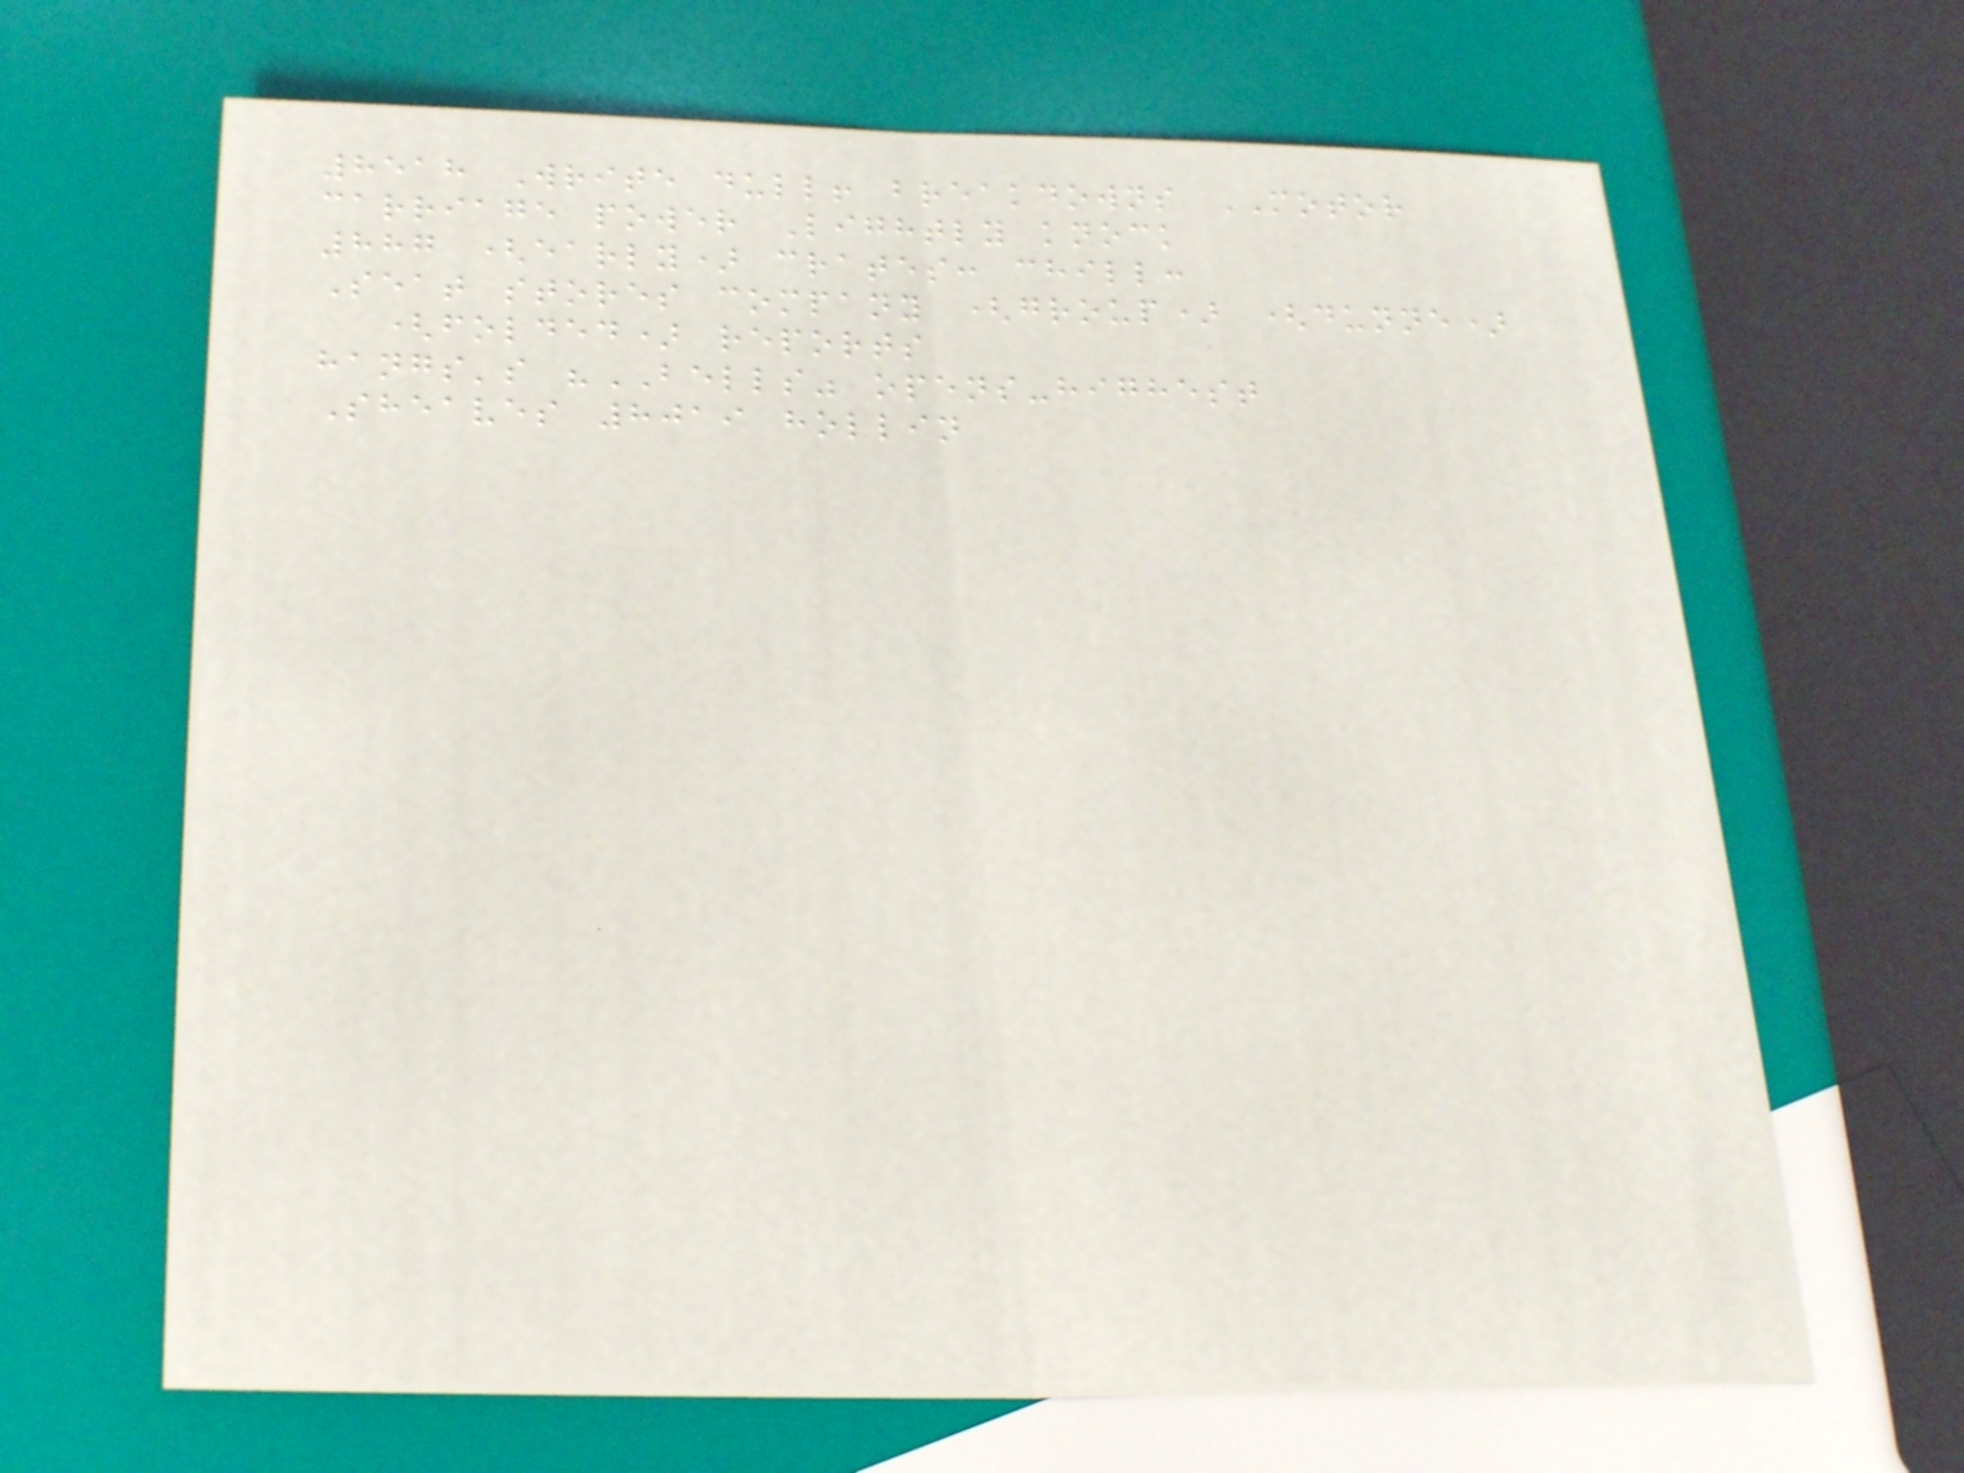8518 Write dull! breakdowns MOTOR
carriage power Lightly knock
887 (early) crates: chill:
Seat stores company (group) (dunne)
(folded) reports
hangs's "BELLS" opens-highest
Sheaves 8019 hollin
